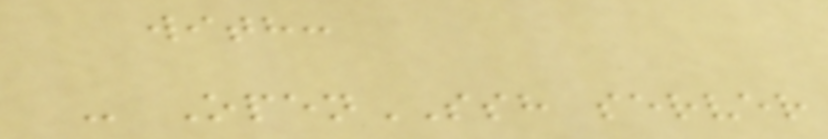with:
- OpenSSH server
